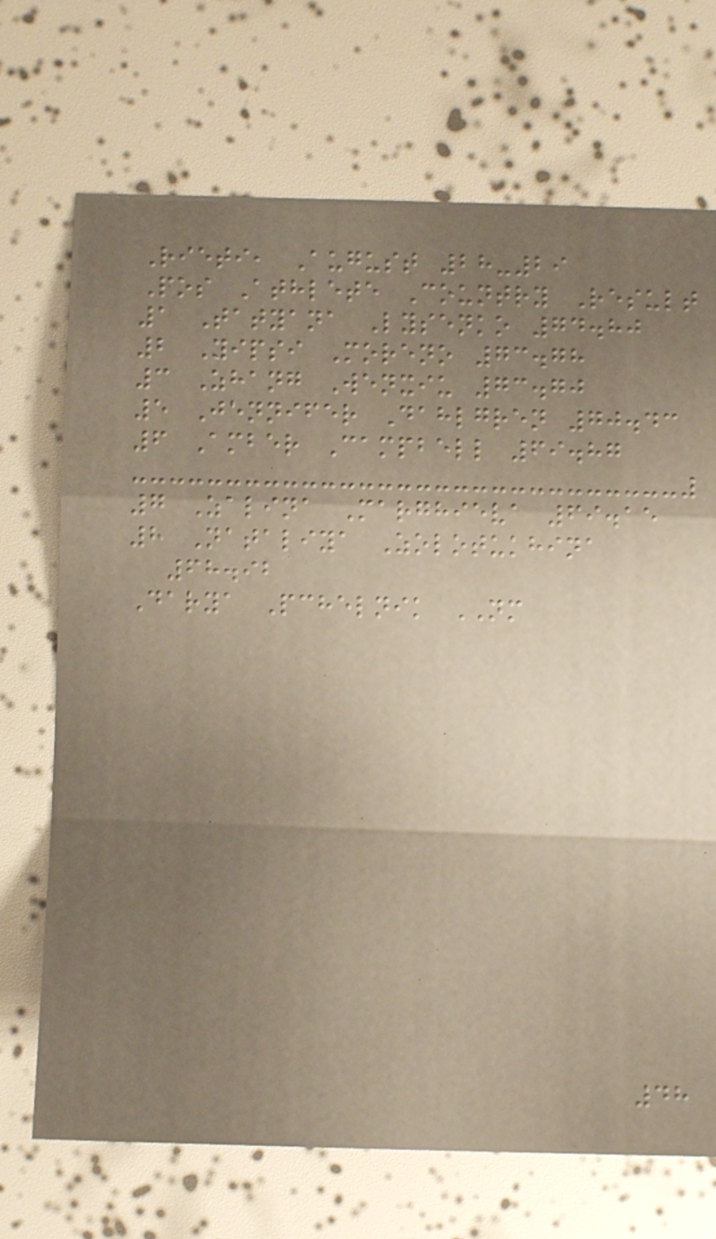Rieti, August 28-29
Pos Athlete Country Result
1 Tatyana Lysenko 74.80
2 Yipsi Moreno 73.78
3 Zhang Wenxiu 73.70
5 Jennifer Dahlgren 70.43
6 Amber Campbell 69.87
7 Zalina Marghieva 69.15
8 Nataliya Zolotukhina
68.92
Darya Pchelnik NM
48
